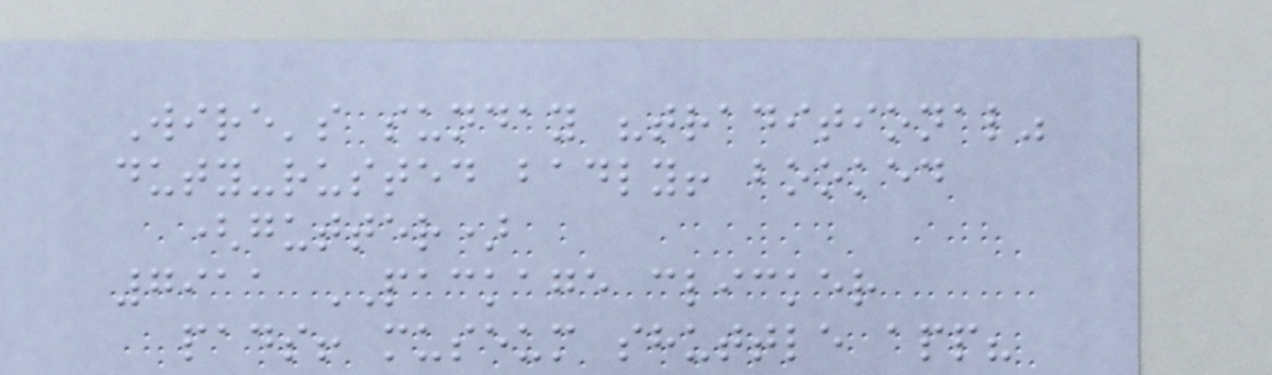Wire's sunday "traditional"
duty-rusted badly! booked
(gutter)
7911 PACKAGE clicker
pads! museum shuttle app?
